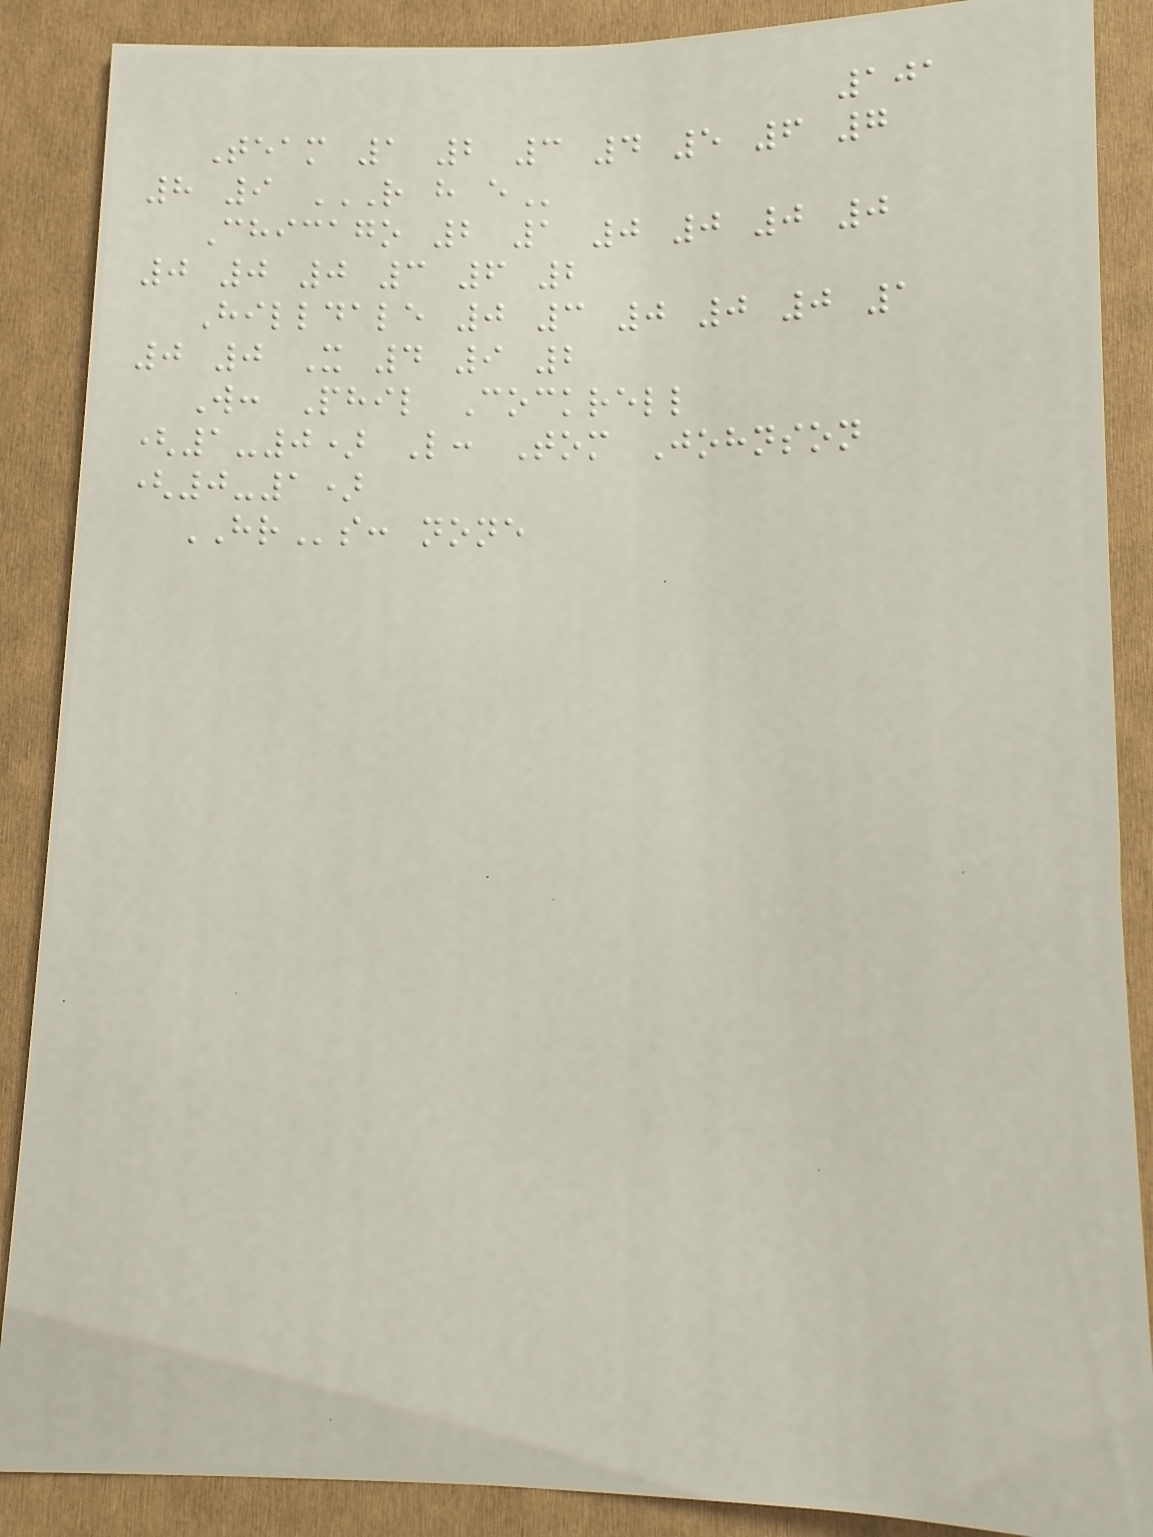101
Team 1 2 3 4 5 6 7
8 9 R H E
Chicago 2 1 0 0 0 0
0 0 0 3 6 2
Hilldale 0 3 0 0 0 1
0 0 X 4 9 2
W: Phil Cockrell
(1-0) L: Tom Johnson
(0-1)
HRs: none
